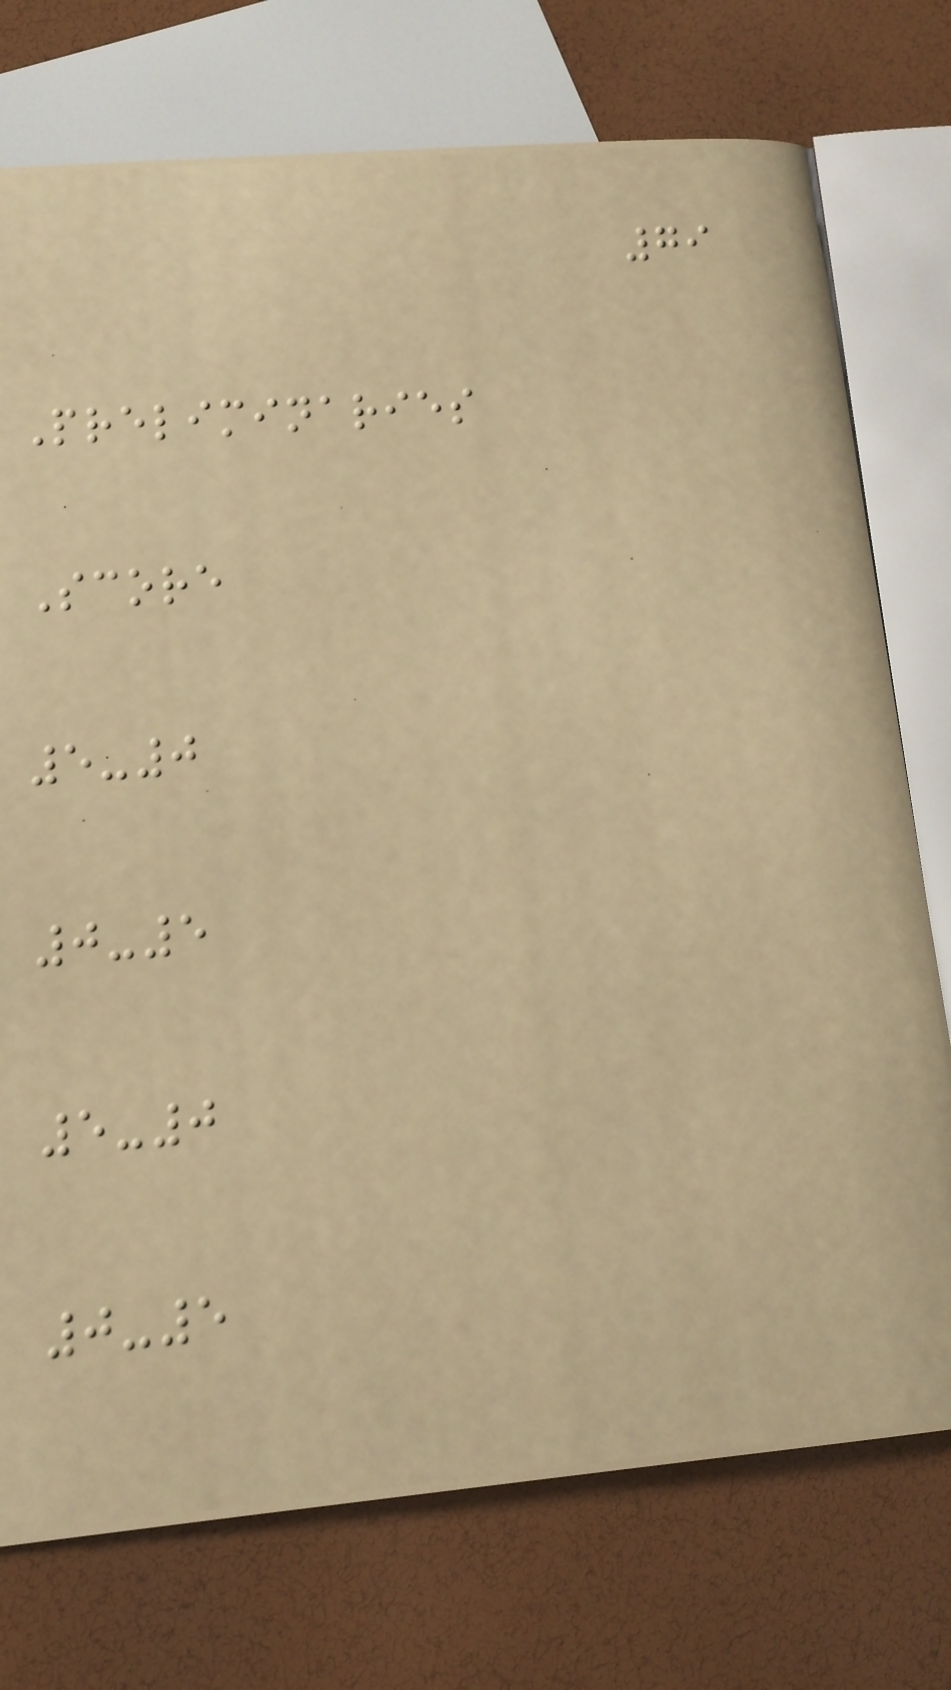79
Preliminaries
Score
5-0
0-5
5-0
0-5
